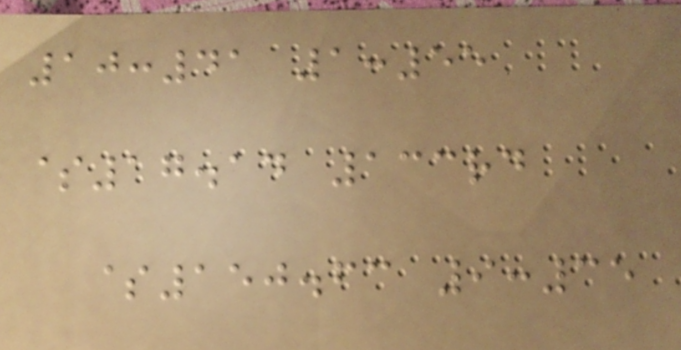10:41 1:55
$17.14 133rd
$150.63 9:35
